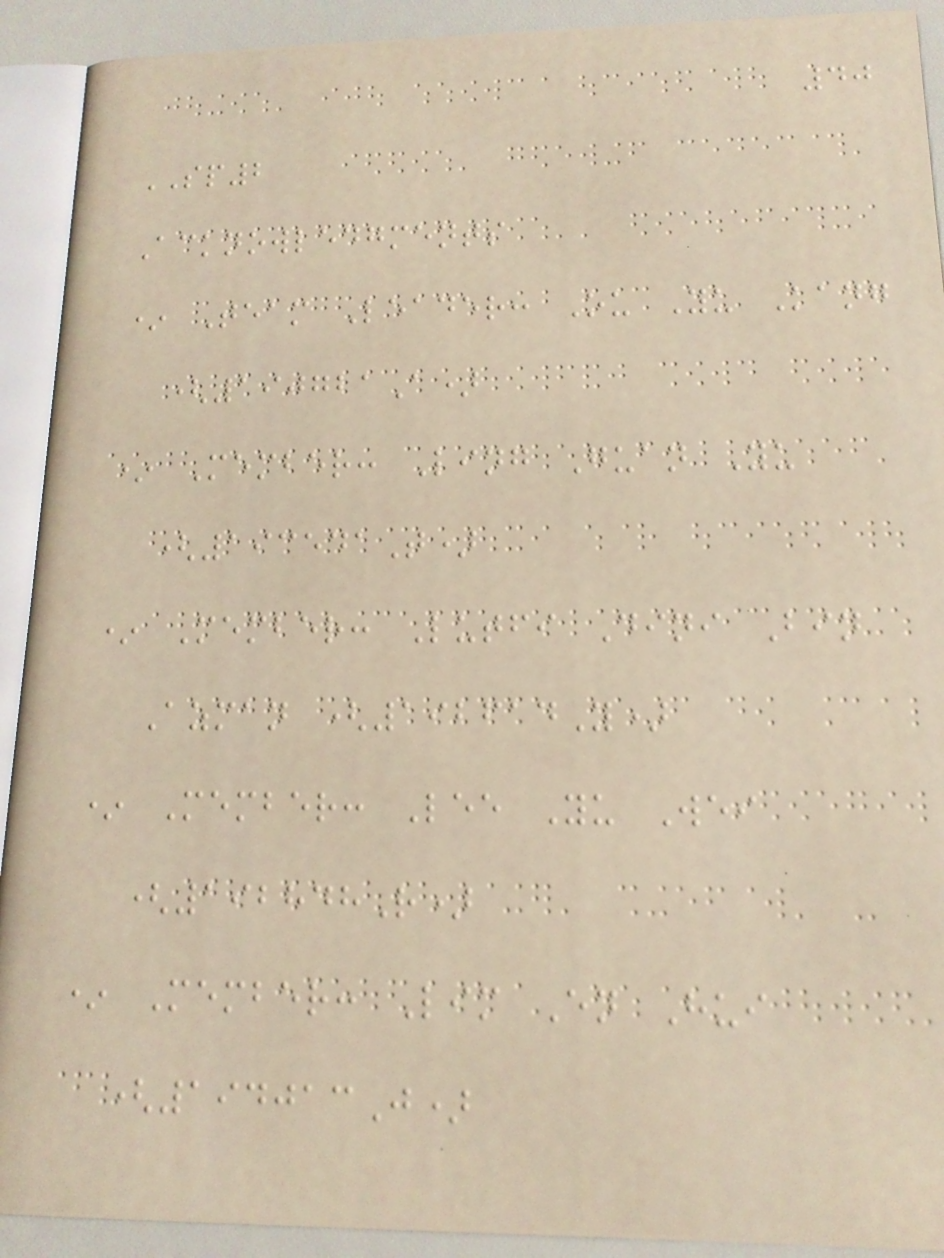40
SP2
Acknowledgments
* Team Leader: Ou Yu Kang
(190721A)
* Member: Ling Guan Yu
(193541T)
* Member: Lutfi Dini Bin
Azman (192614Y)
* Member: Lee Yu Wei
(192848R)
* Member: Lim En Hui
(194013J)
